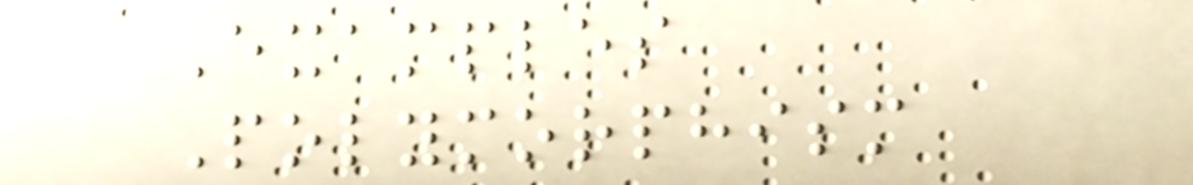Examples
Polymorphism
